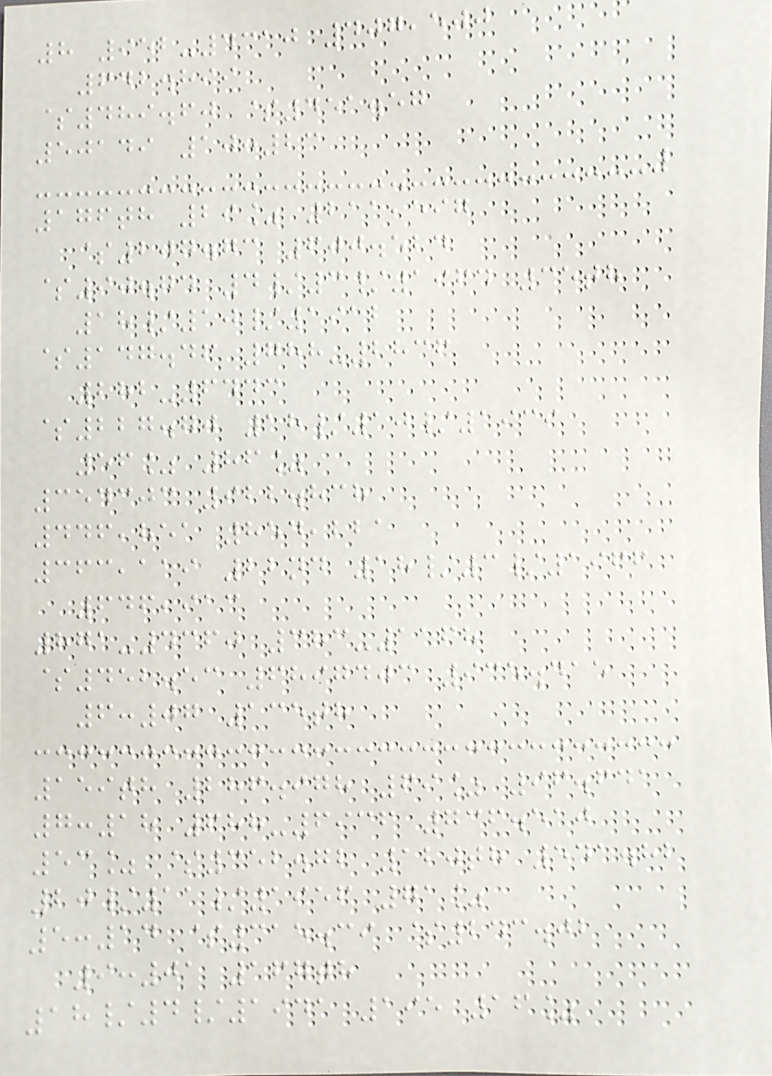8 952-4310 407,500
642.899
$489.60 $451.57
50149 10:23
176th 29% 211,597
$207.73 600.524
$90.74 4/3/1964 35th
18/10/1912
$147.46 788-2836
282-6443
$227.70 18/10/1939
56% 86%
354303 922.838
446,851 854,221
363,119 22nd 18/3/1966
646,913
871-4360 383-1168
$452.53 6897403 935.415
6:07 135th
159th 286.978 69% 96.641
7:18 688-6936 736.510
53% $352.72 120th 541.82
20/11/1956 71%
5:14 $315.39 $243.02
9:01 167th
18/4/1941 195 16%
